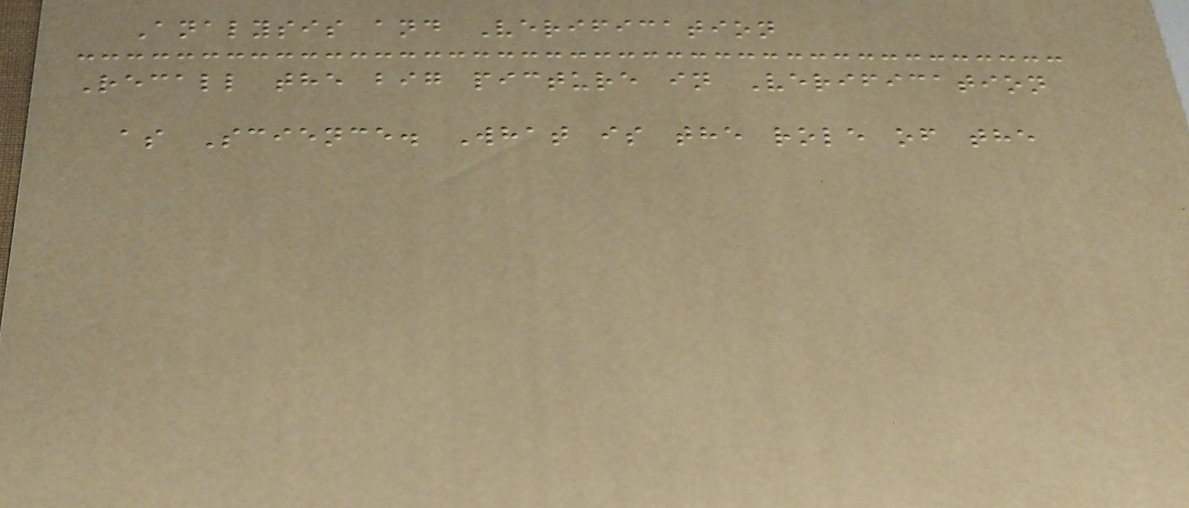Analysis and Verification
Recall the big picture in Verification
as Science. What is the role of the
